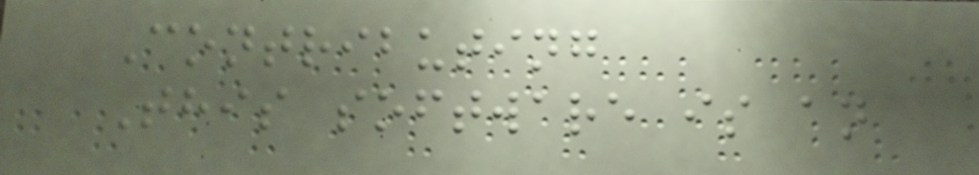Contributing
This software is an
